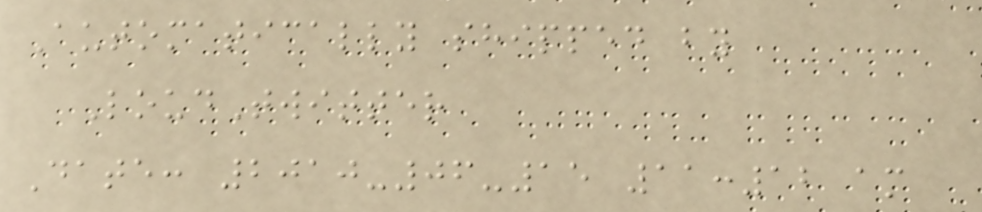Automatically shipped by
LoudTwitter
Date: 2010-06-15 11:12 am
